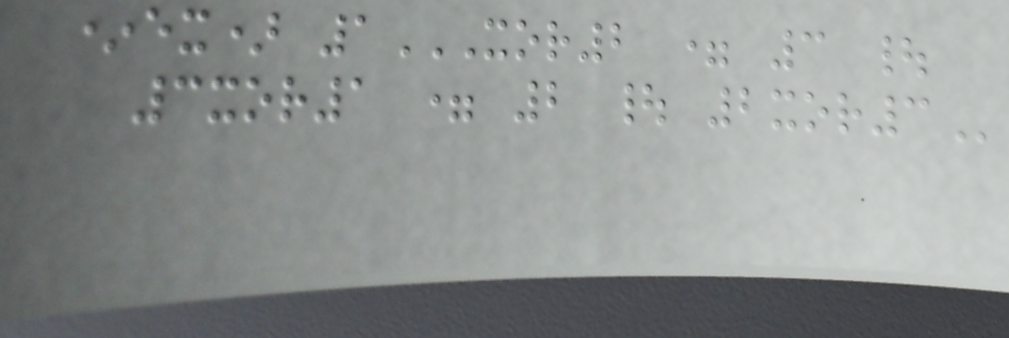*ex) 1XOR2 = 3 |
3XOR1 = 2 | 2XOR3
